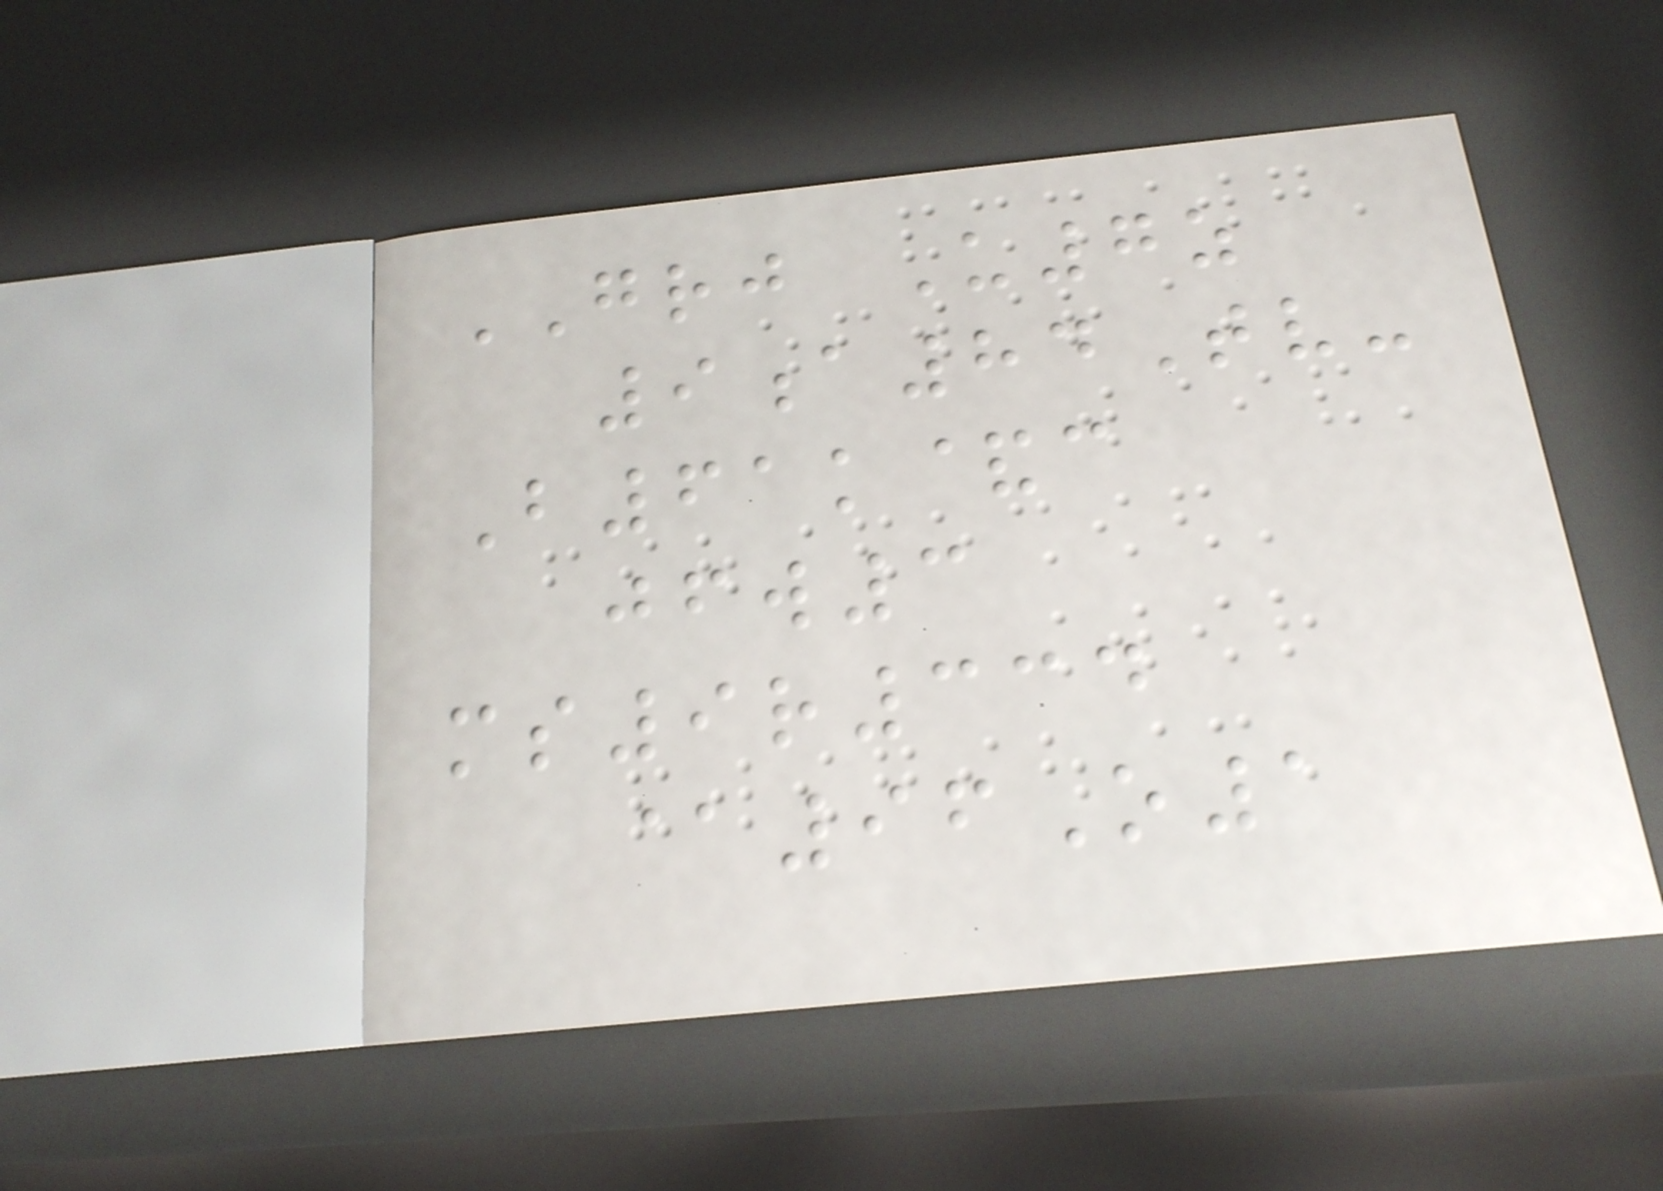GRJ U7z
9a84Tv-
B61k&c
jfw3
ms9r334
@96O1
